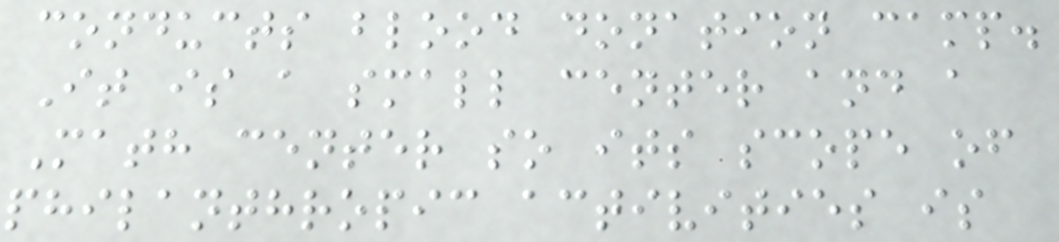conducts blood donation camp.
It is a small center and a
Math center so its scope of
philanthropic activities is
